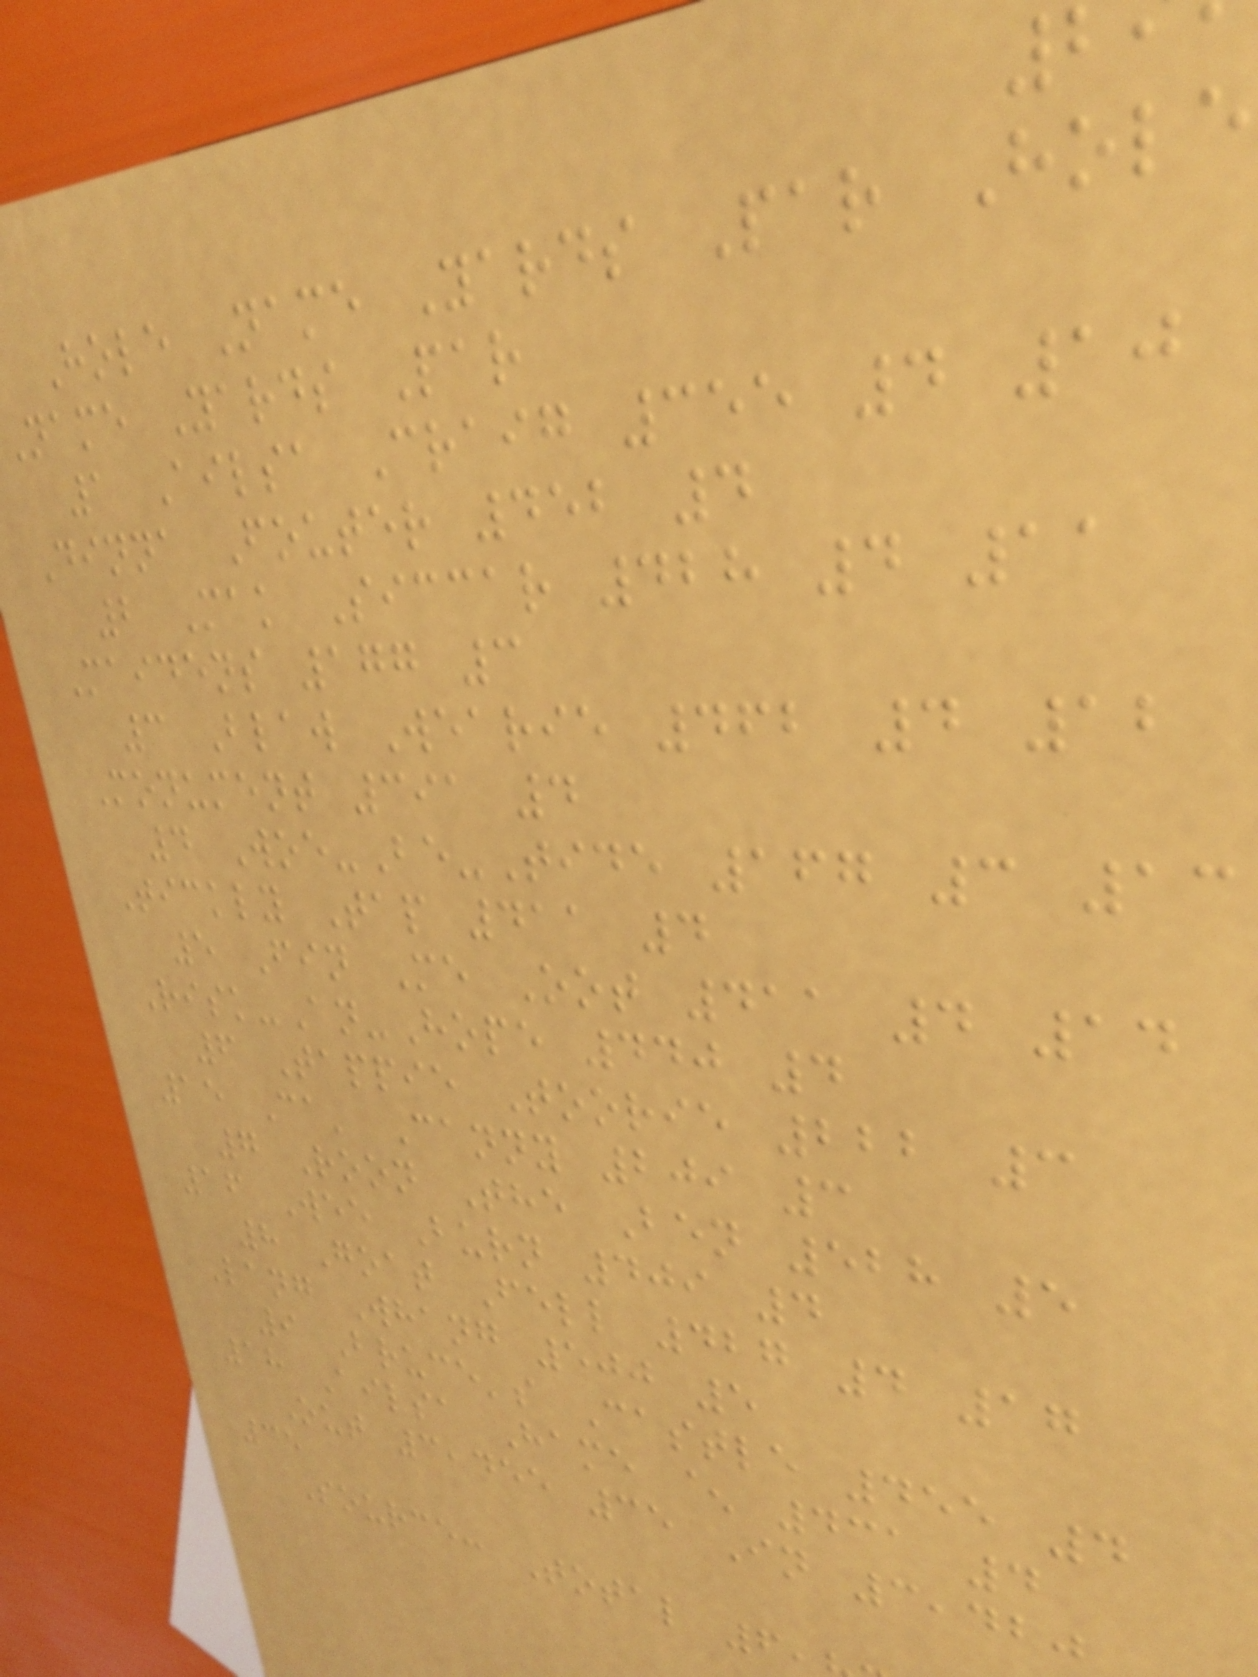Hole Name Yards Par Hole
name Yards Par
1 Ailsa Craig 355 4 10
Dinna Fouter 452 4
2 Mak Siccar 428 4 11
Maidens 177 3
3 Blaw Wearie 462 4 12
Monument 391 4
4 Woe-Be-Tide 167 3 13
Tickly Tap 411 4
5 Fin Me Oot 411 4 14
Risk-An-Hope 440 4
6 Tappie Toorie 222 3
15 Ca' Canny 209 3
7 Roon The Ben 528 5
16 Wee Burn 409 4
8 Goat Fell 427 4 17
Lang Whang 500 5
9 Bruce's Castle 455 4
18 Ailsa Hame ^ 431 4
Out 3,455 35 In 3,420
35
Source: Total 6
